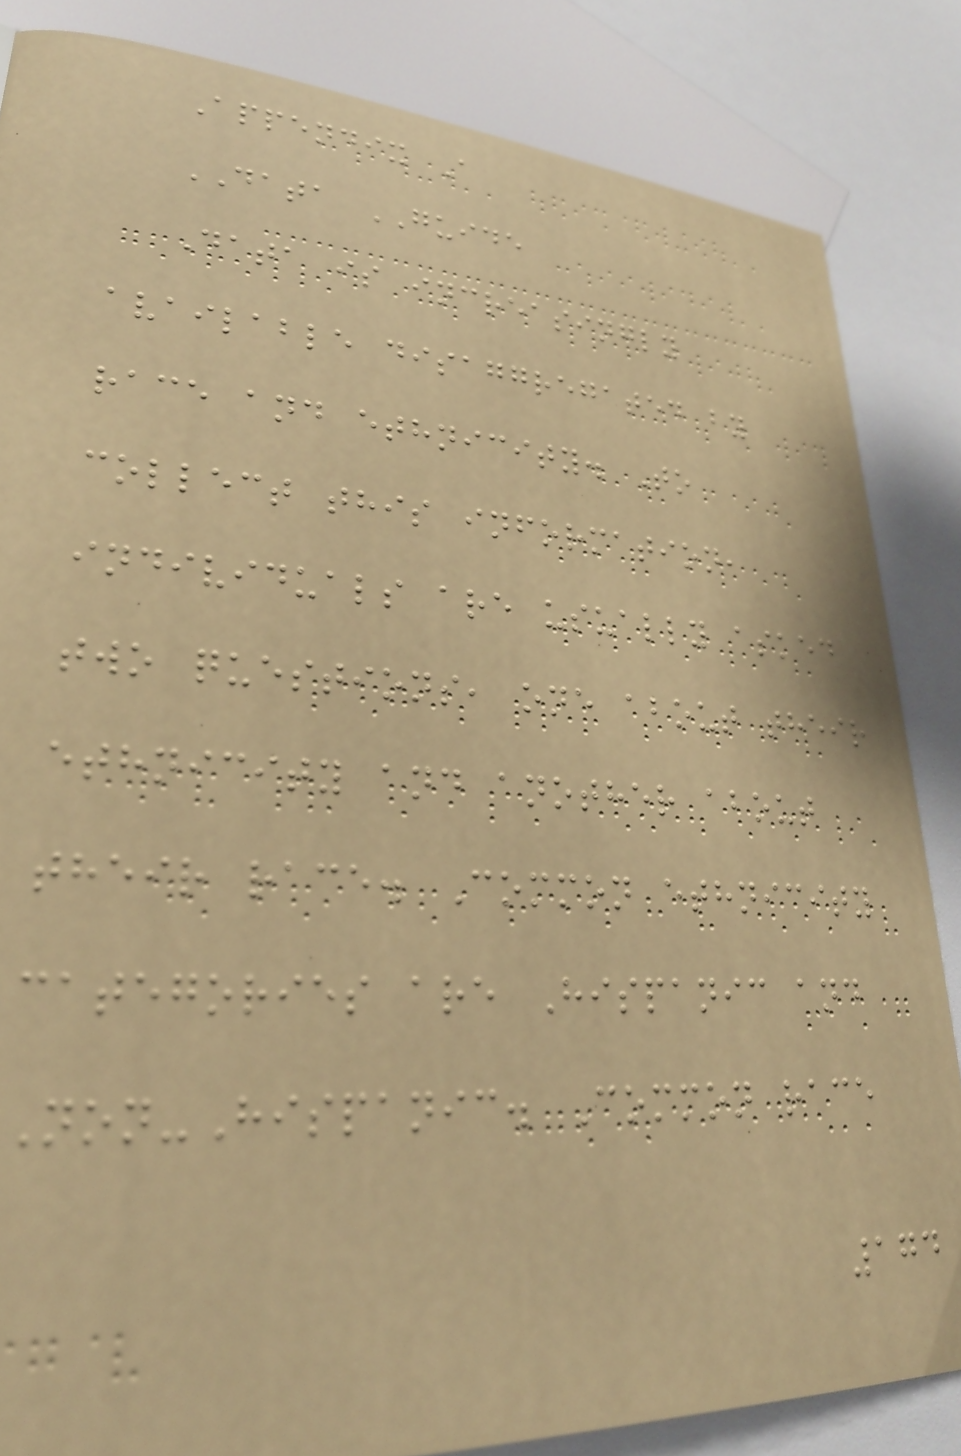Appendix A
DATA GUIDE
Data is increasingly
available disaggregated by
race and ethnicity. To
collect this information,
individuals are usually asked
two questions, one about their
ethnicity and another about
their race. Common ethnicity
categories are Hispanic and
Non-Hispanic. Common race
174
